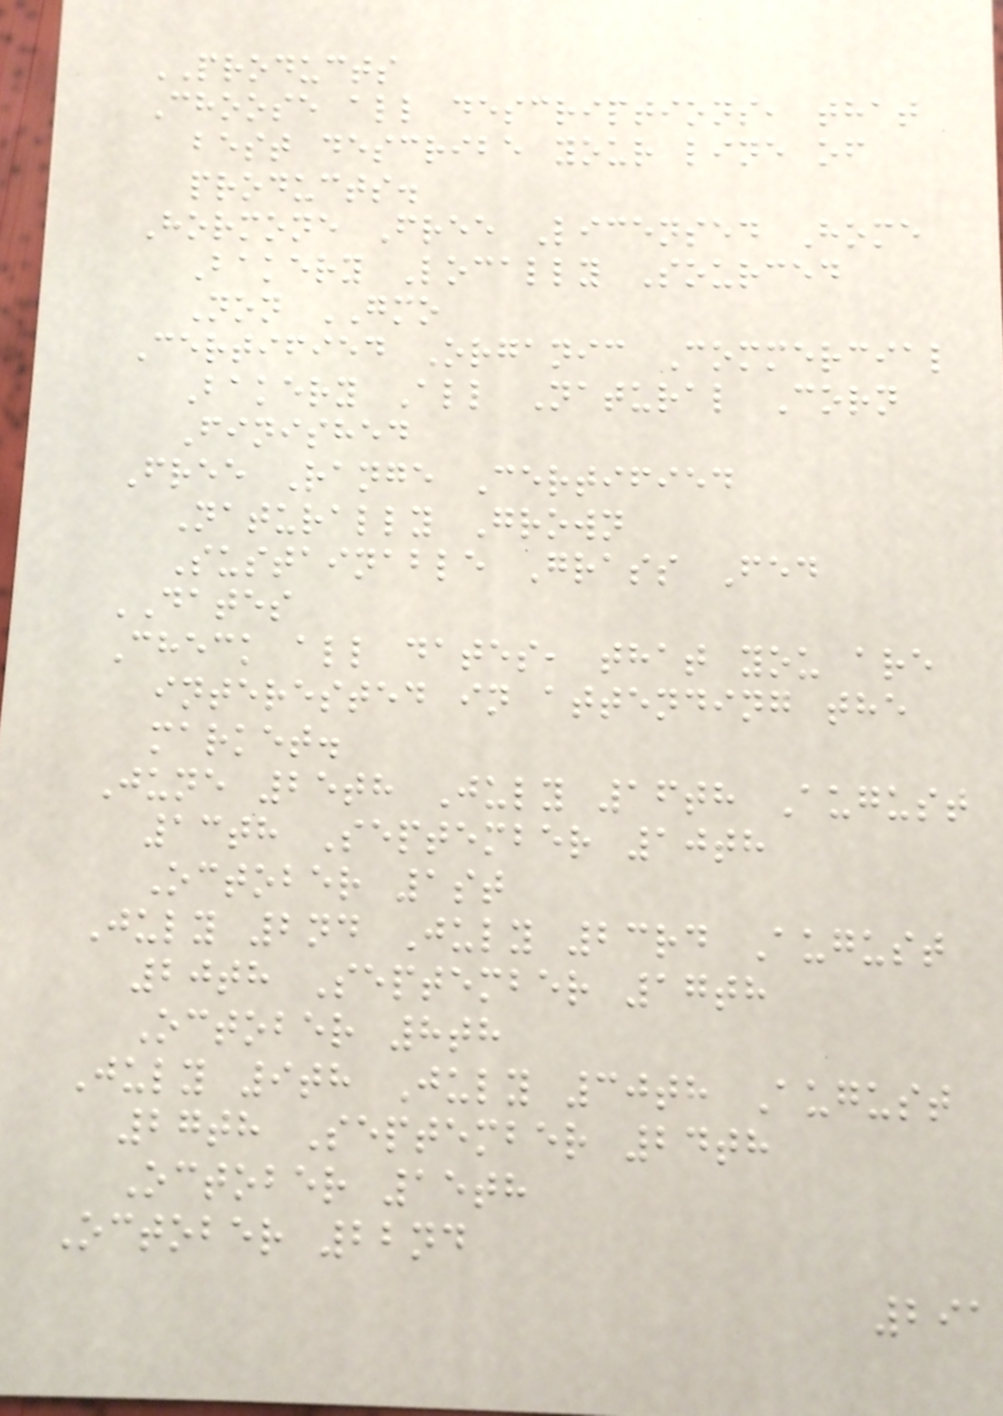PRODUCTS
Choose all descriptions, that
best describe your line of
products.
Hormone Free Licensed Home
Bakery Locally Sourced
Non GMO
Certified Organic Commercial
Bakery All Natural Corn
Finished
Free Range Certified
Naturally Grown
Sustainable Grass Fed
DATES
Check all dates, that you are
interested in attending the
market.
June 25th July 16th August
13th September 10th
October 1st
July 2nd July 23rd August
20th September 17th
October 8th
July 9th July 30th August
27th September 24th
October 15th
October 22nd
291
